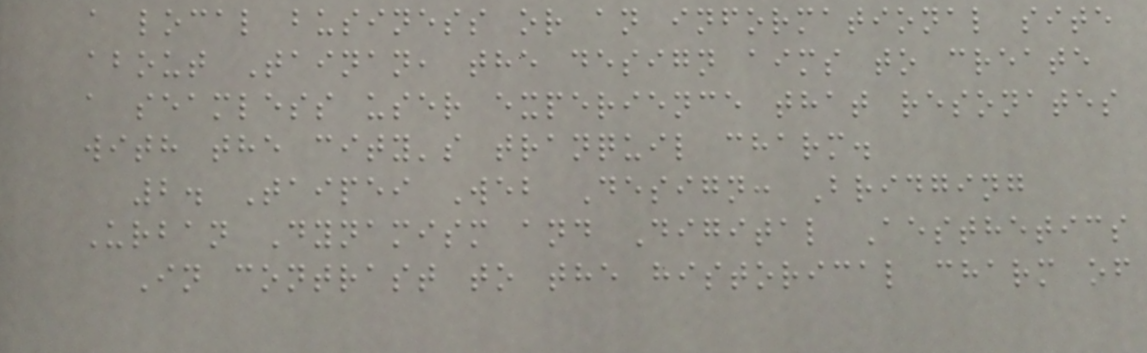a local business or an informational site
about Tainan, the design aims to create
a seamless user experience that resonates
with the city's tranquil charm.
2. Taipei Web Design: Bridging
Urban Dynamism and Digital Aesthetics
In contrast to the historical charm of
